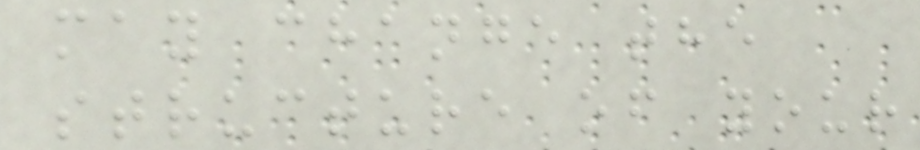may change the
structure of your
